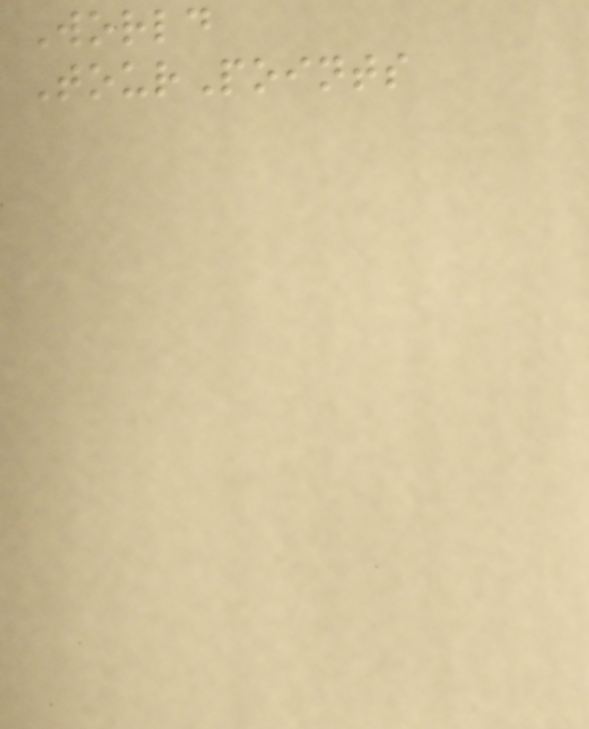World
TourPoints
